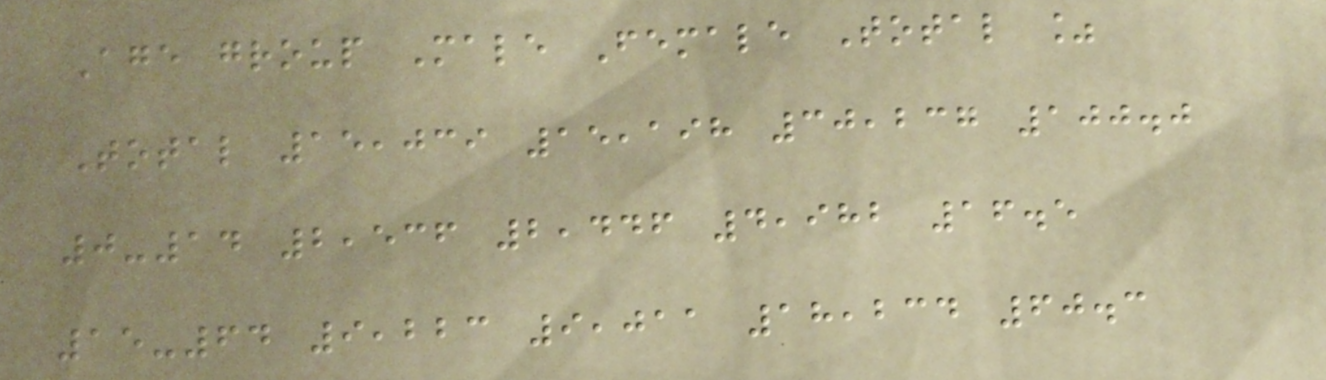Age group Male Female Total %
Total 15,039 15,198 30,237 100.0
0-14 2,536 2,446 4,982 16.5
15-64 9,223 9,011 18,234 60.3
